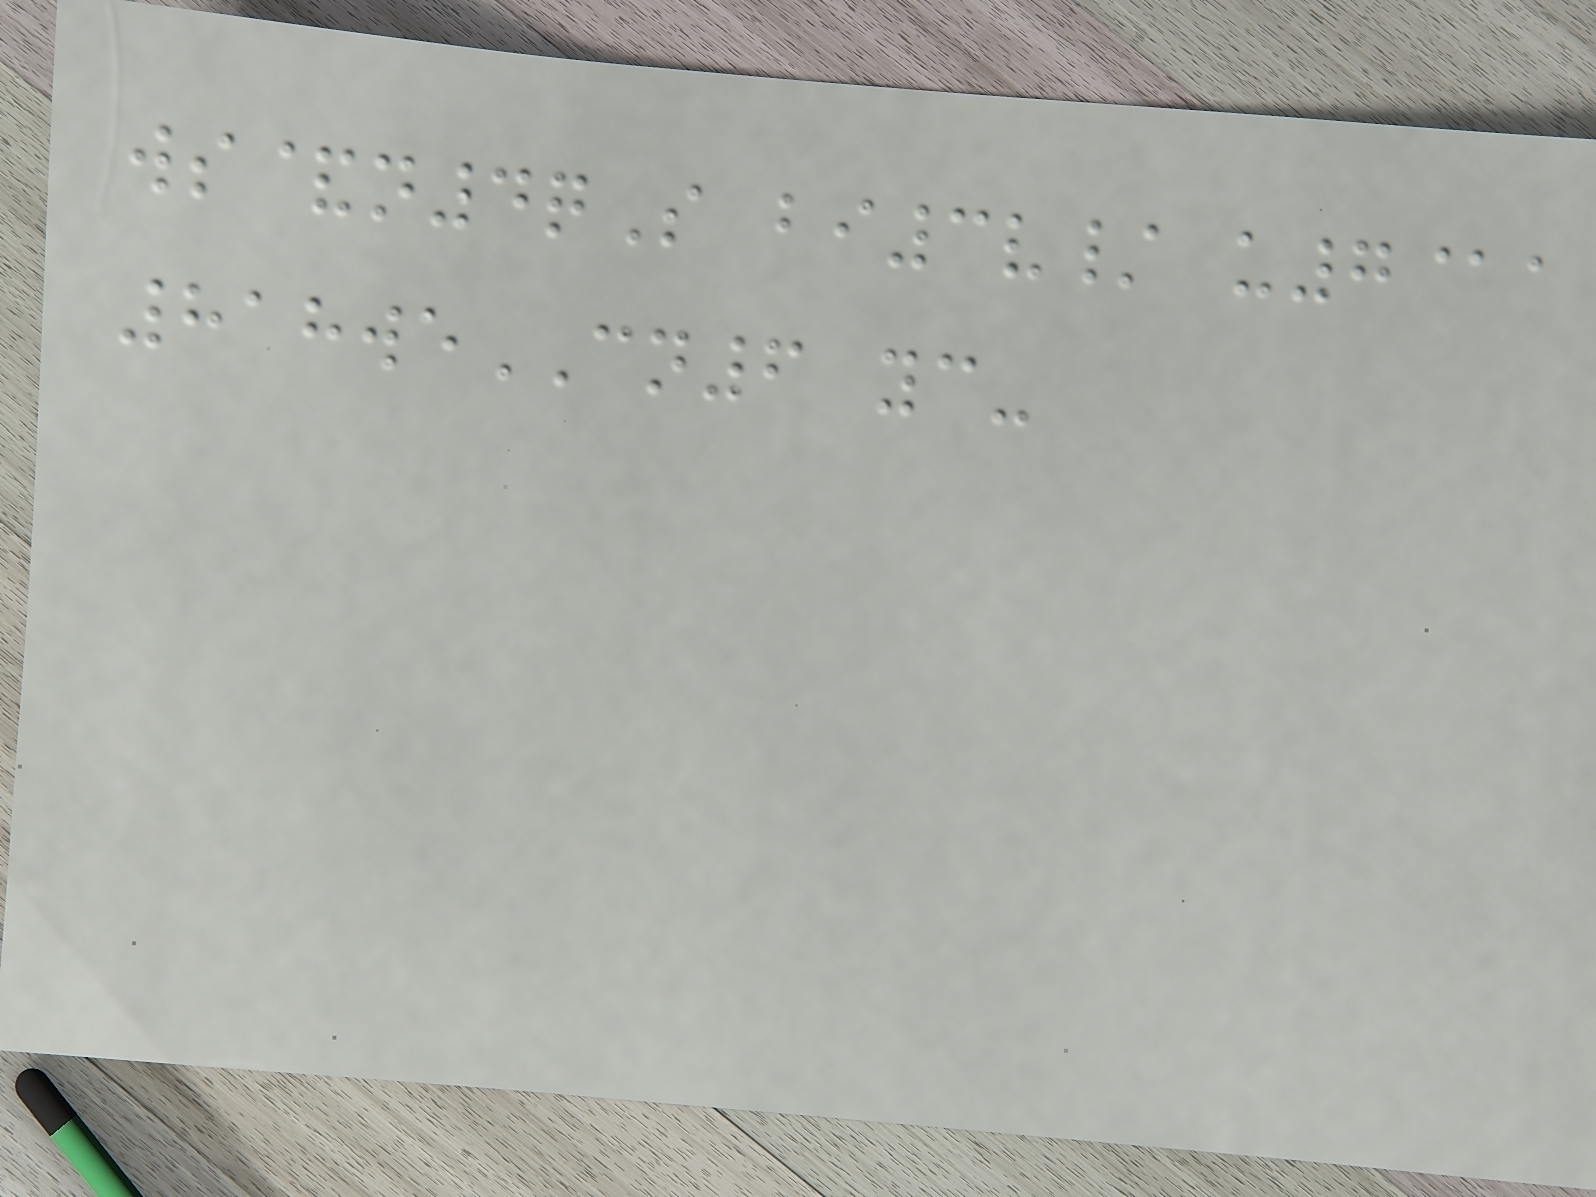ws&n4qS bi3v/ u7@a
818weCN6 yc-
